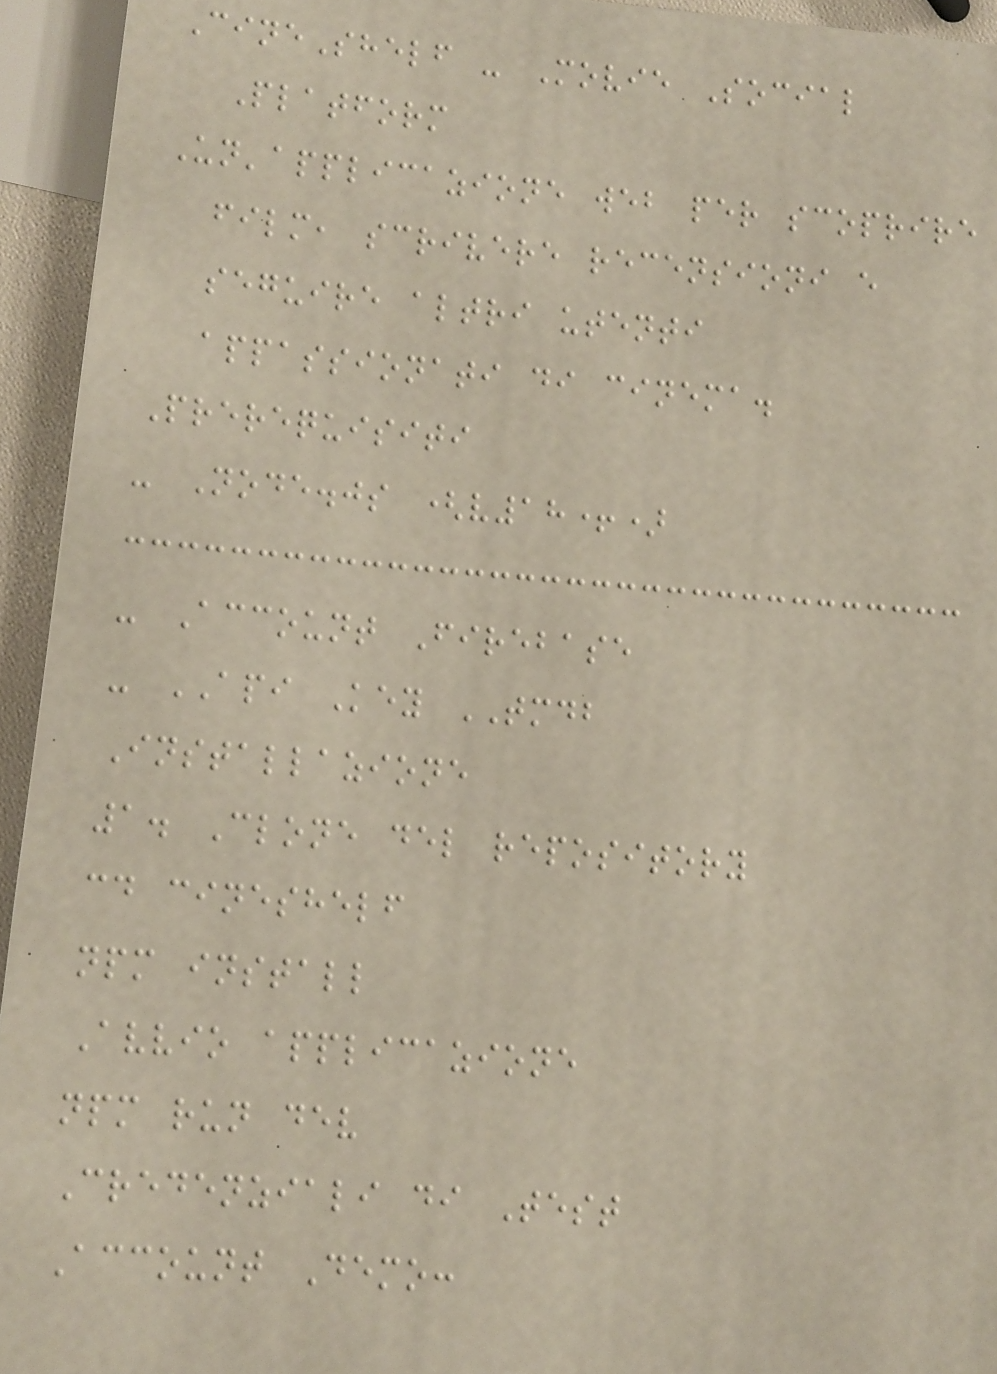CineShelf - Movie Social
Platform
Un'applicazione web per scoprire
film, scrivere recensioni e
seguire altri utenti
appassionati di cinema.
Prerequisiti
- Node.js (v18+)
- Account Firebase
- API Key TMDB
Installazione
1. Clone del repository
cd cineshelf
npm install
Avvio applicazione
npm run dev
Credenziali di Test
Account Demo:
